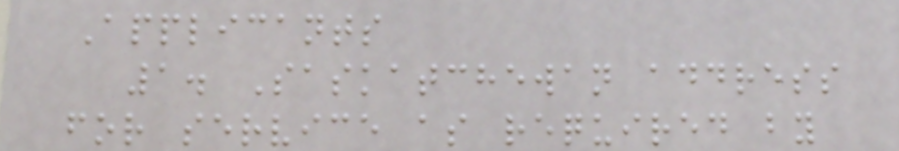Applicants
1. Saskatchewan address
for service as required by
